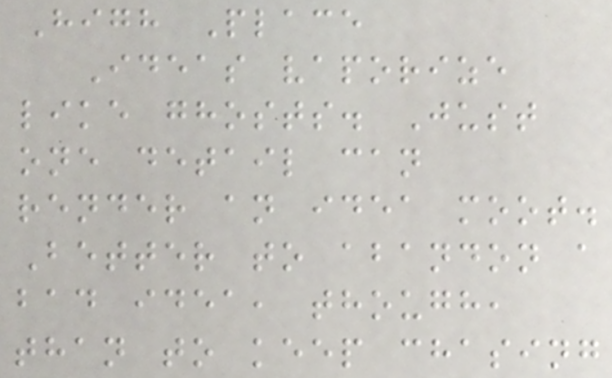High Place
Ideas vaporize
like ghosts. Just
one detail can
render an idea moot.
Better to abandon a
bad idea, though,
than to keep chasing
